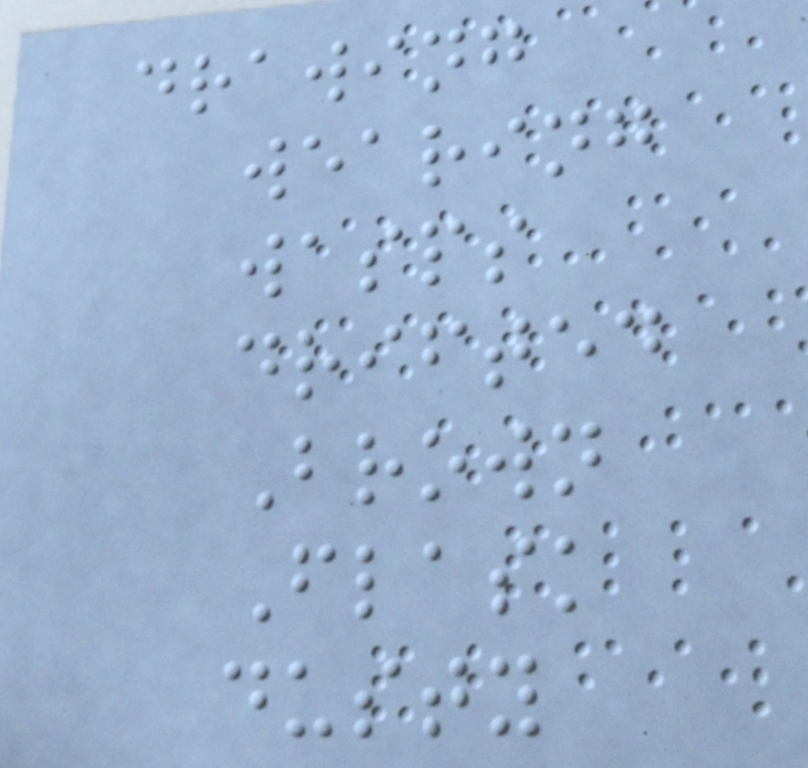drawing
wearing
wasps
drifted
Brown
Flask
dusty
